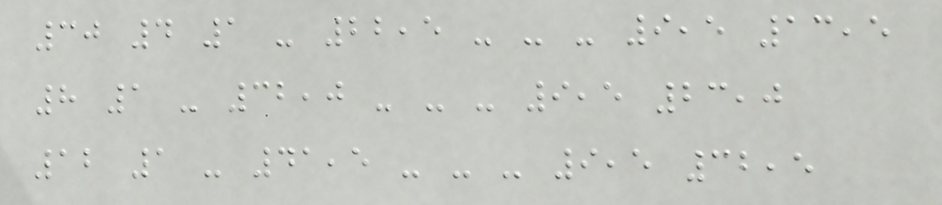30 4 1 - 22,5 - - - 9,5 13,5
8 1 - 32,0 - - - 9,5 23,0
12 1 - 41,5 - - - 9,5 32,5
